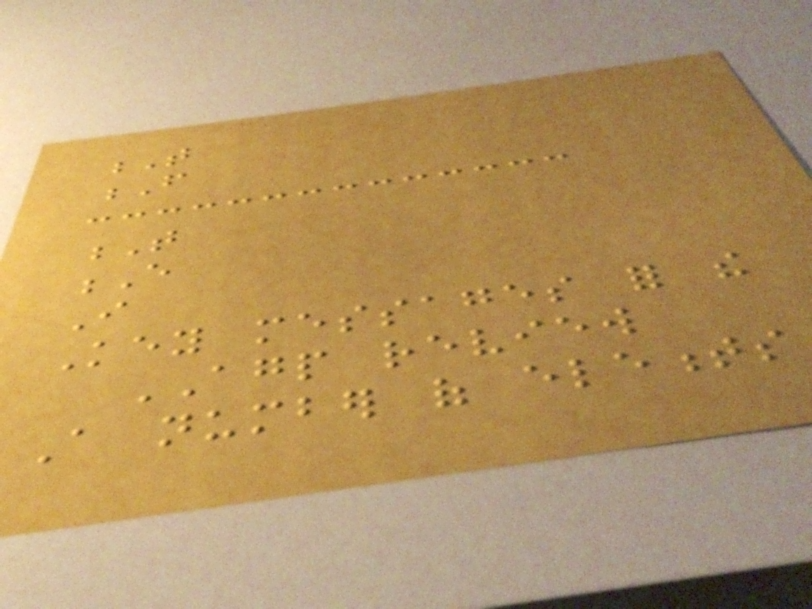T
F
T
E
I
Key messages for the
AGP review
A number of elements
